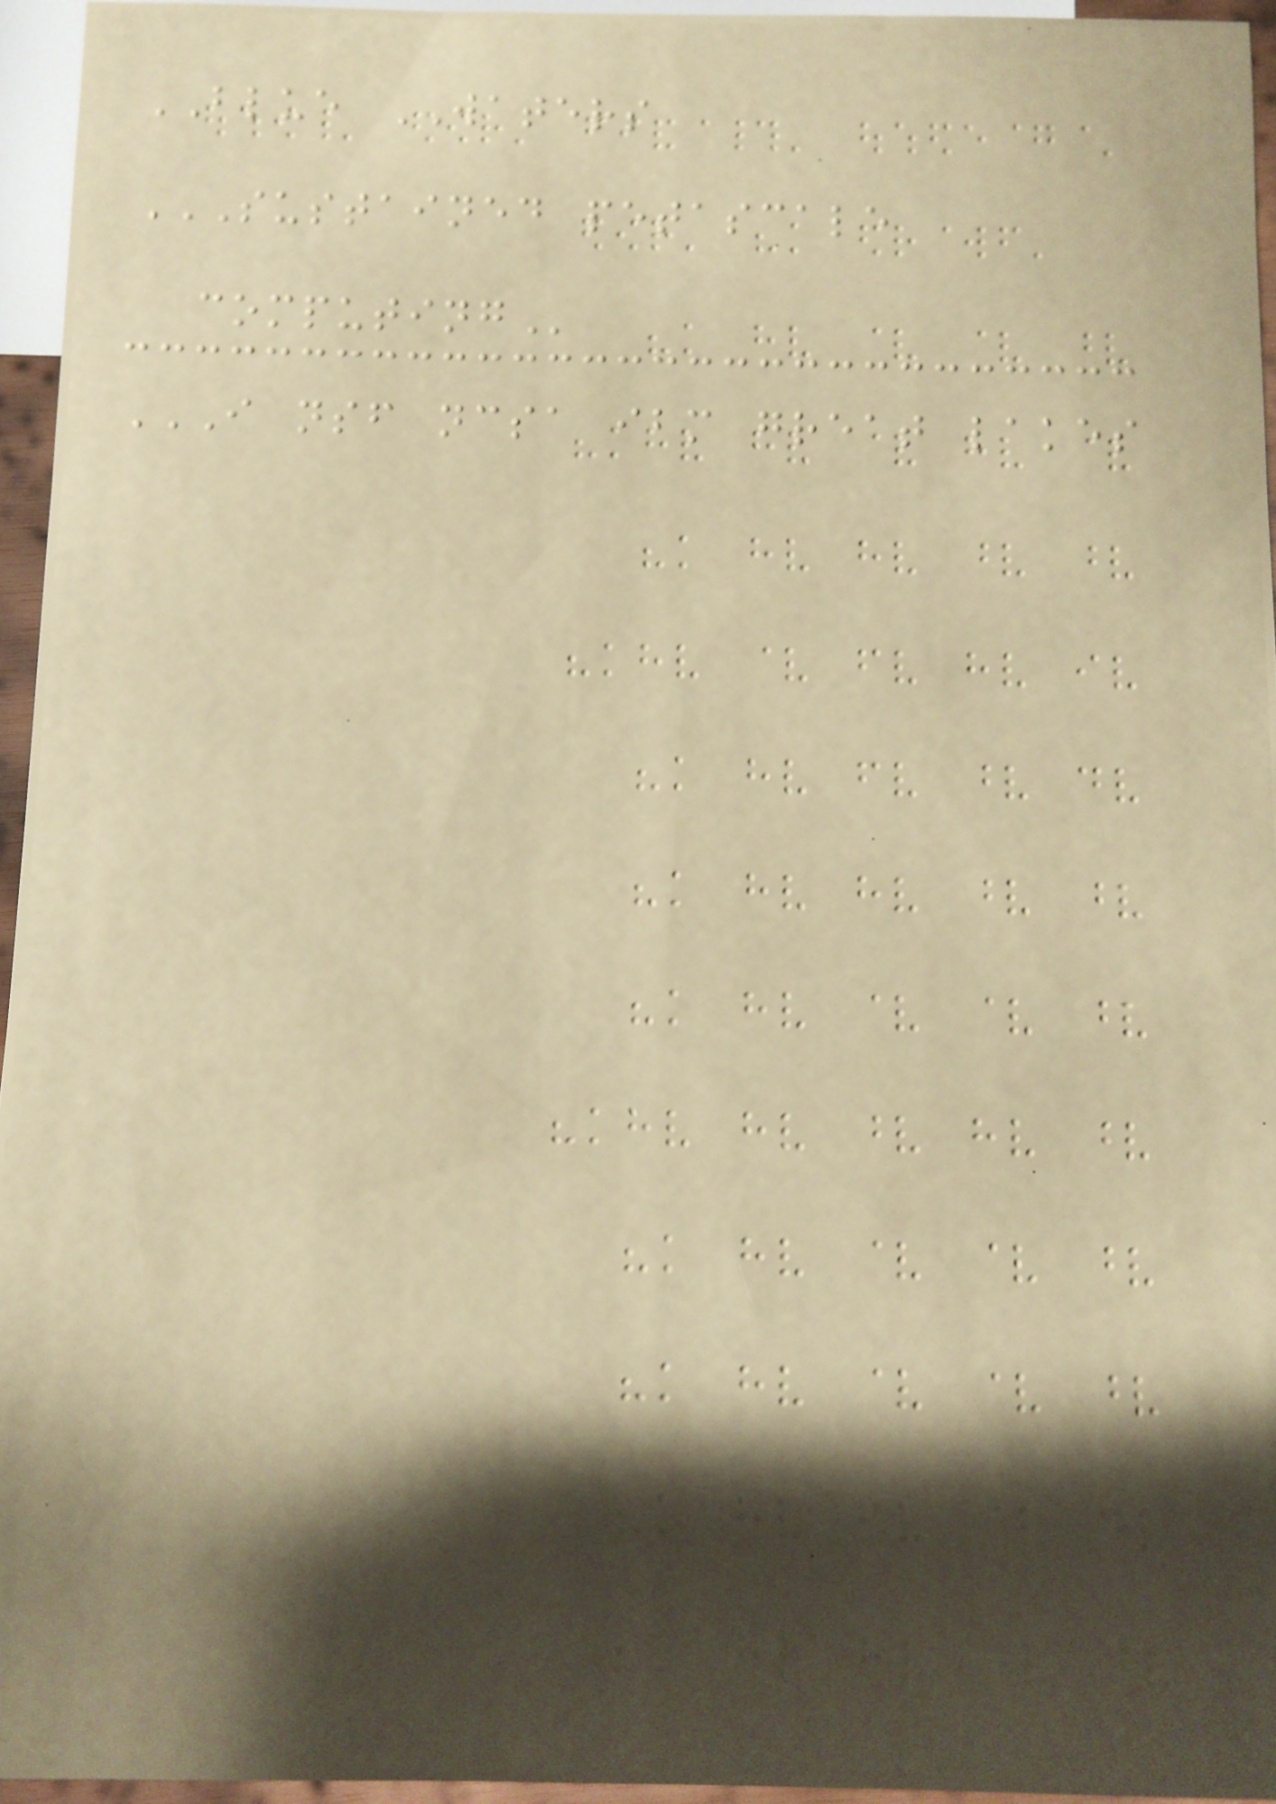BLUE WATERS
SUSTAINED PETASCALE
COMPUTING
I NSF NCSA IBM GREAT LAKES
